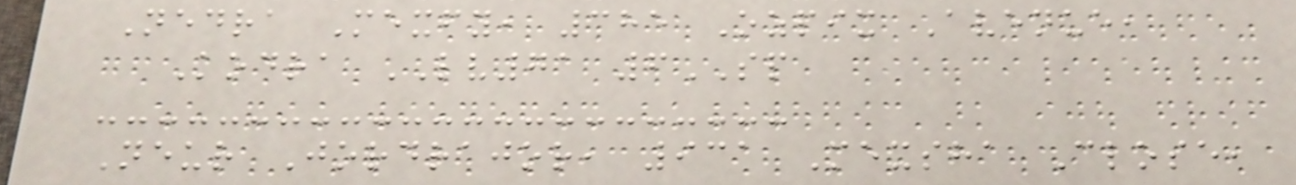Nedra Mexfy, 385 Ozpix Avenue,
Kodra LV71 6SP
Neur Jordrajor, 931 Mexsha Close,
